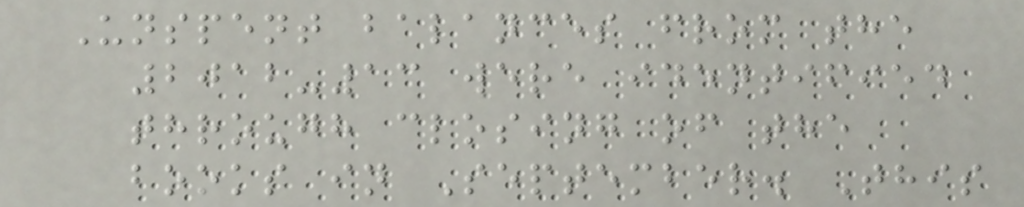Unspent balances from the
2012-13 were identified
through closing of the
books in September. This
